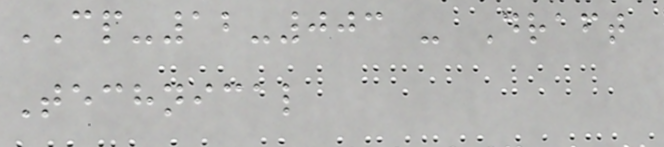CP-12-003 - Draft
Technical
